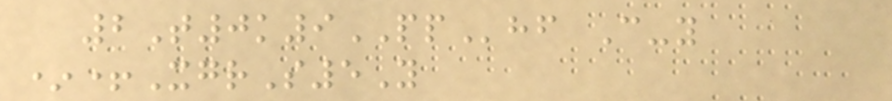2T0k9PPhf C-y
*+XgrS5Y
